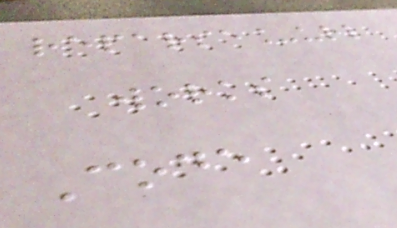reparse_url
works
Code
